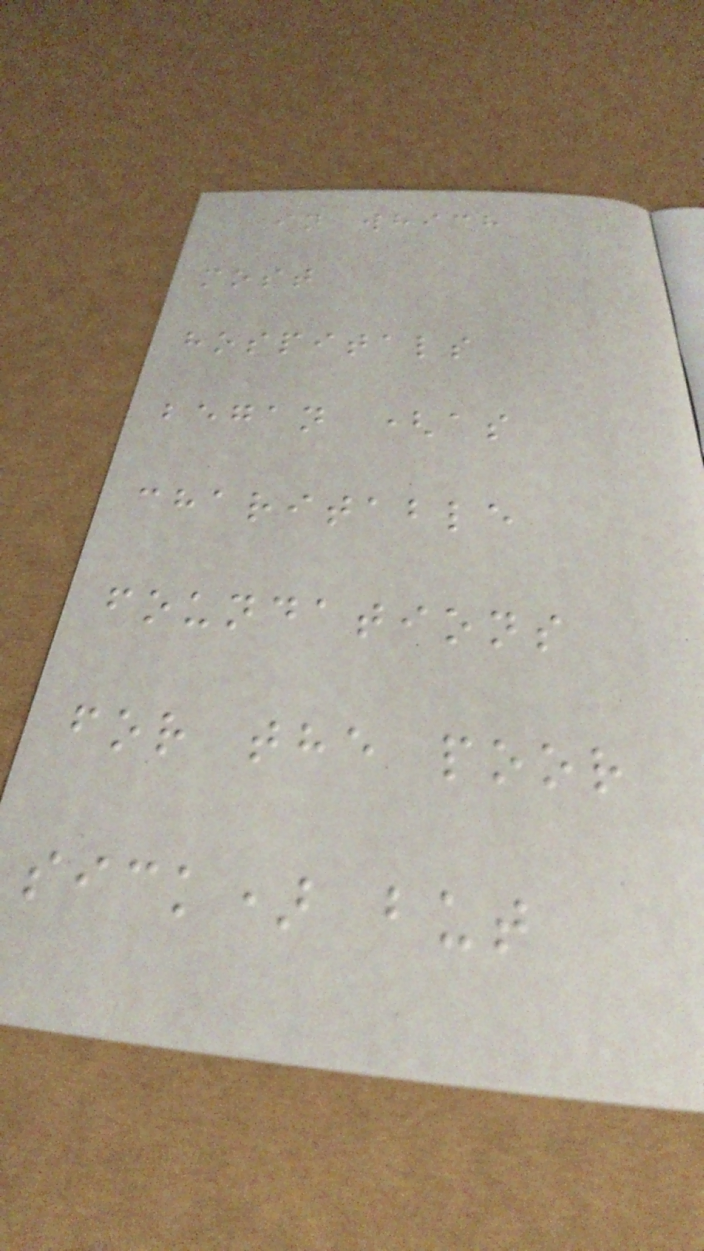in which
most
hospitals
began (as
charitable
foundations
for the poor
sick) but
